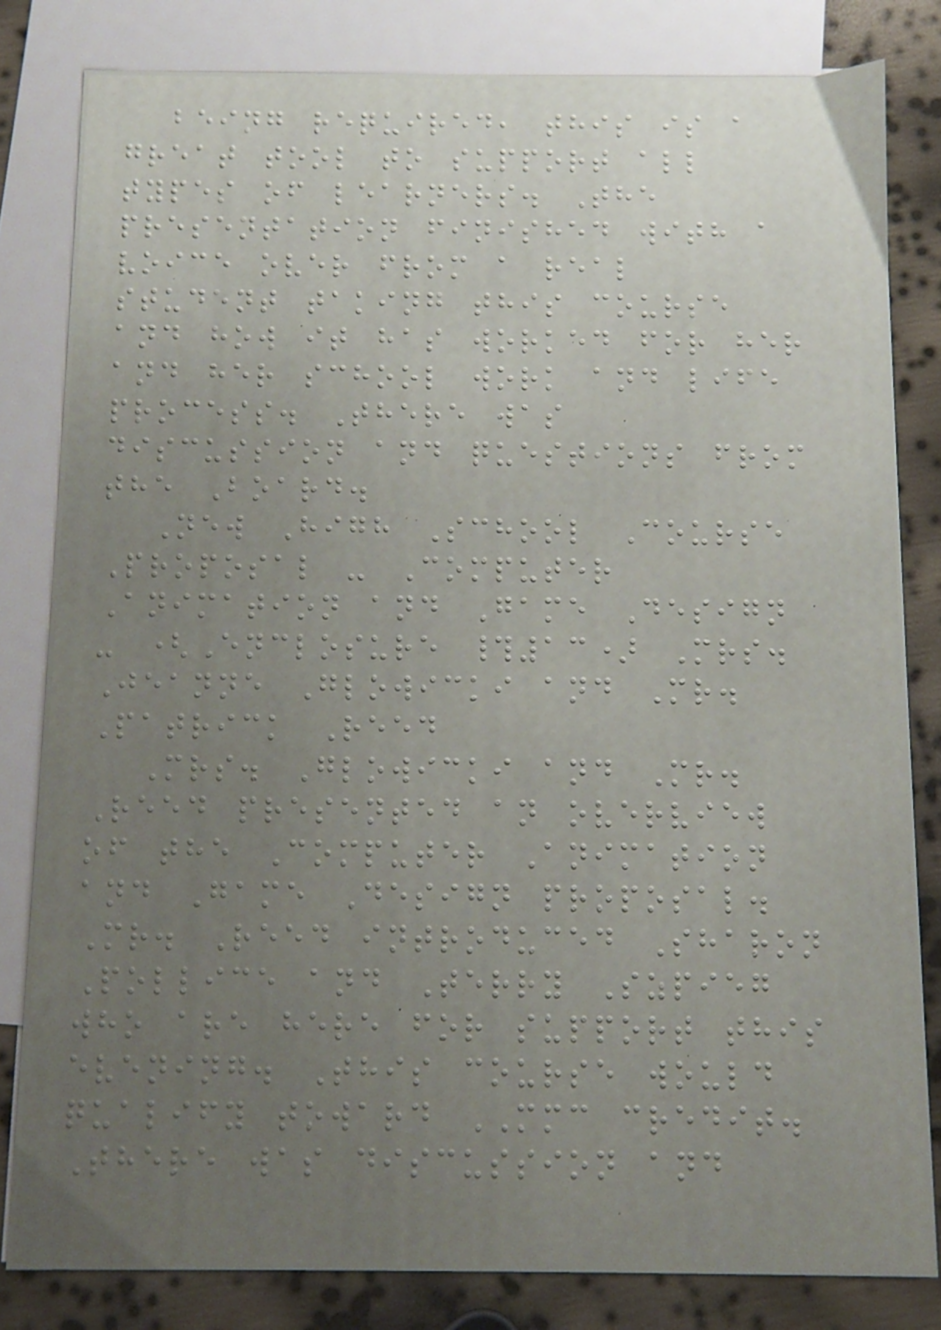being required, this is a
great tool to support all
types of learners. The
presentation finished with a
voice over from a real
student taking this course
and how it has worked for her
and her school work and life
process. There was
discussion and questions from
the Board.
New High School Course
Proposal - Computer
Animation and Game Design
- (Enclosure #13) Mrs.
Jeanne Glowicki and Mr.
Patrick Reed
Mrs. Glowicki and Mr.
Reed presented an overview
of the Computer Animation
and Game Design proposal.
Mr. Reed introduced Sharon
Pollice and Terry Szpieg
who are here for support this
evening. This course would
qualify toward MMC credit.
There was discussion and
